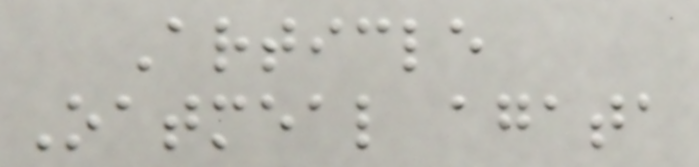Article
Oatmeal agata
